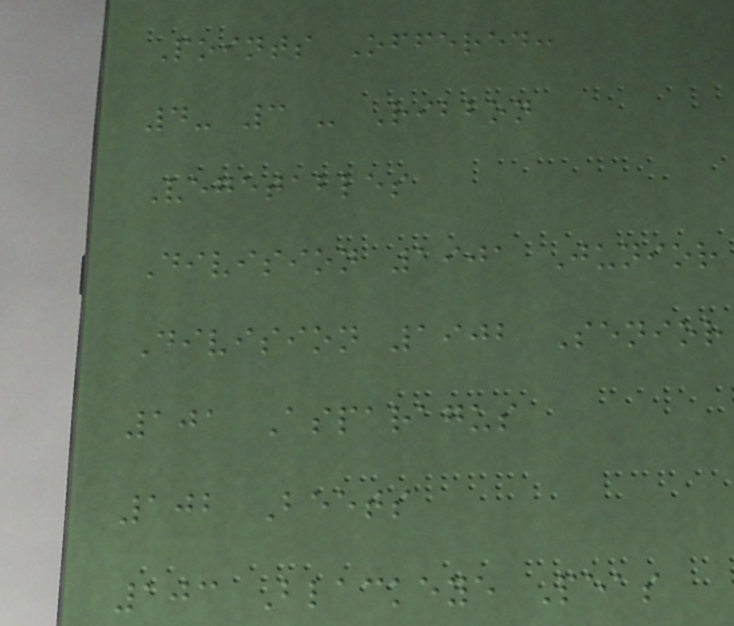Points Offered:
4- 3 - Ribbon
Vegetables
Division 1901 Junior
Division 1902 Senior
101 Asparagus
102 Beets
103 Blackeye Peas
